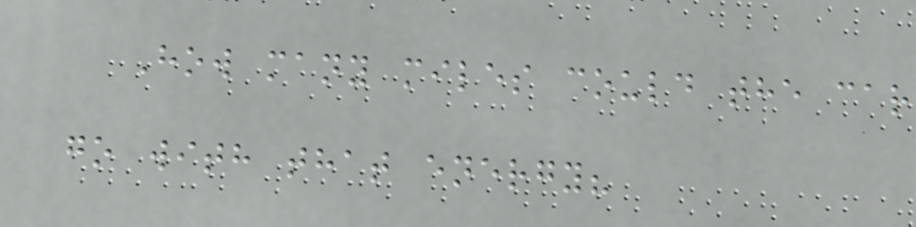How many miles could the car
go with that energy?
